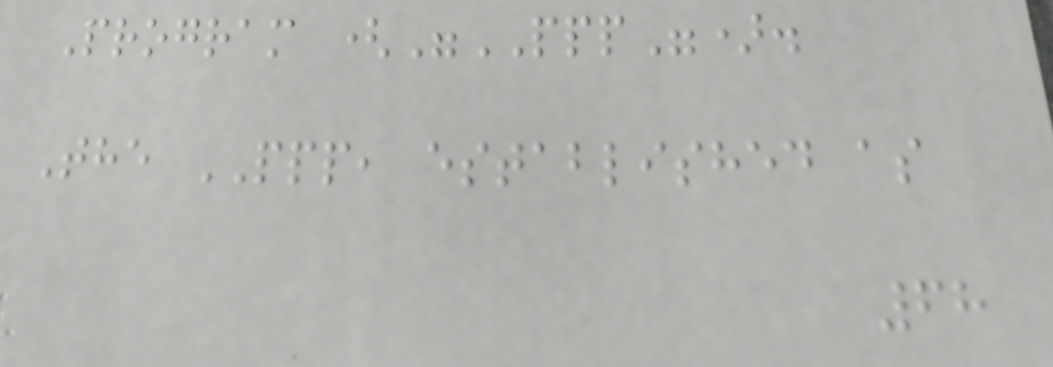Program ("PPP").
The PPP, established as
68
